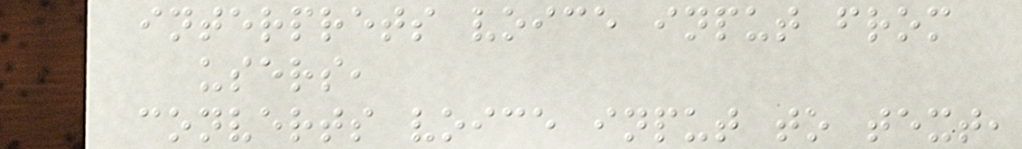interprets voice input from
users,
converts voice input to text,
